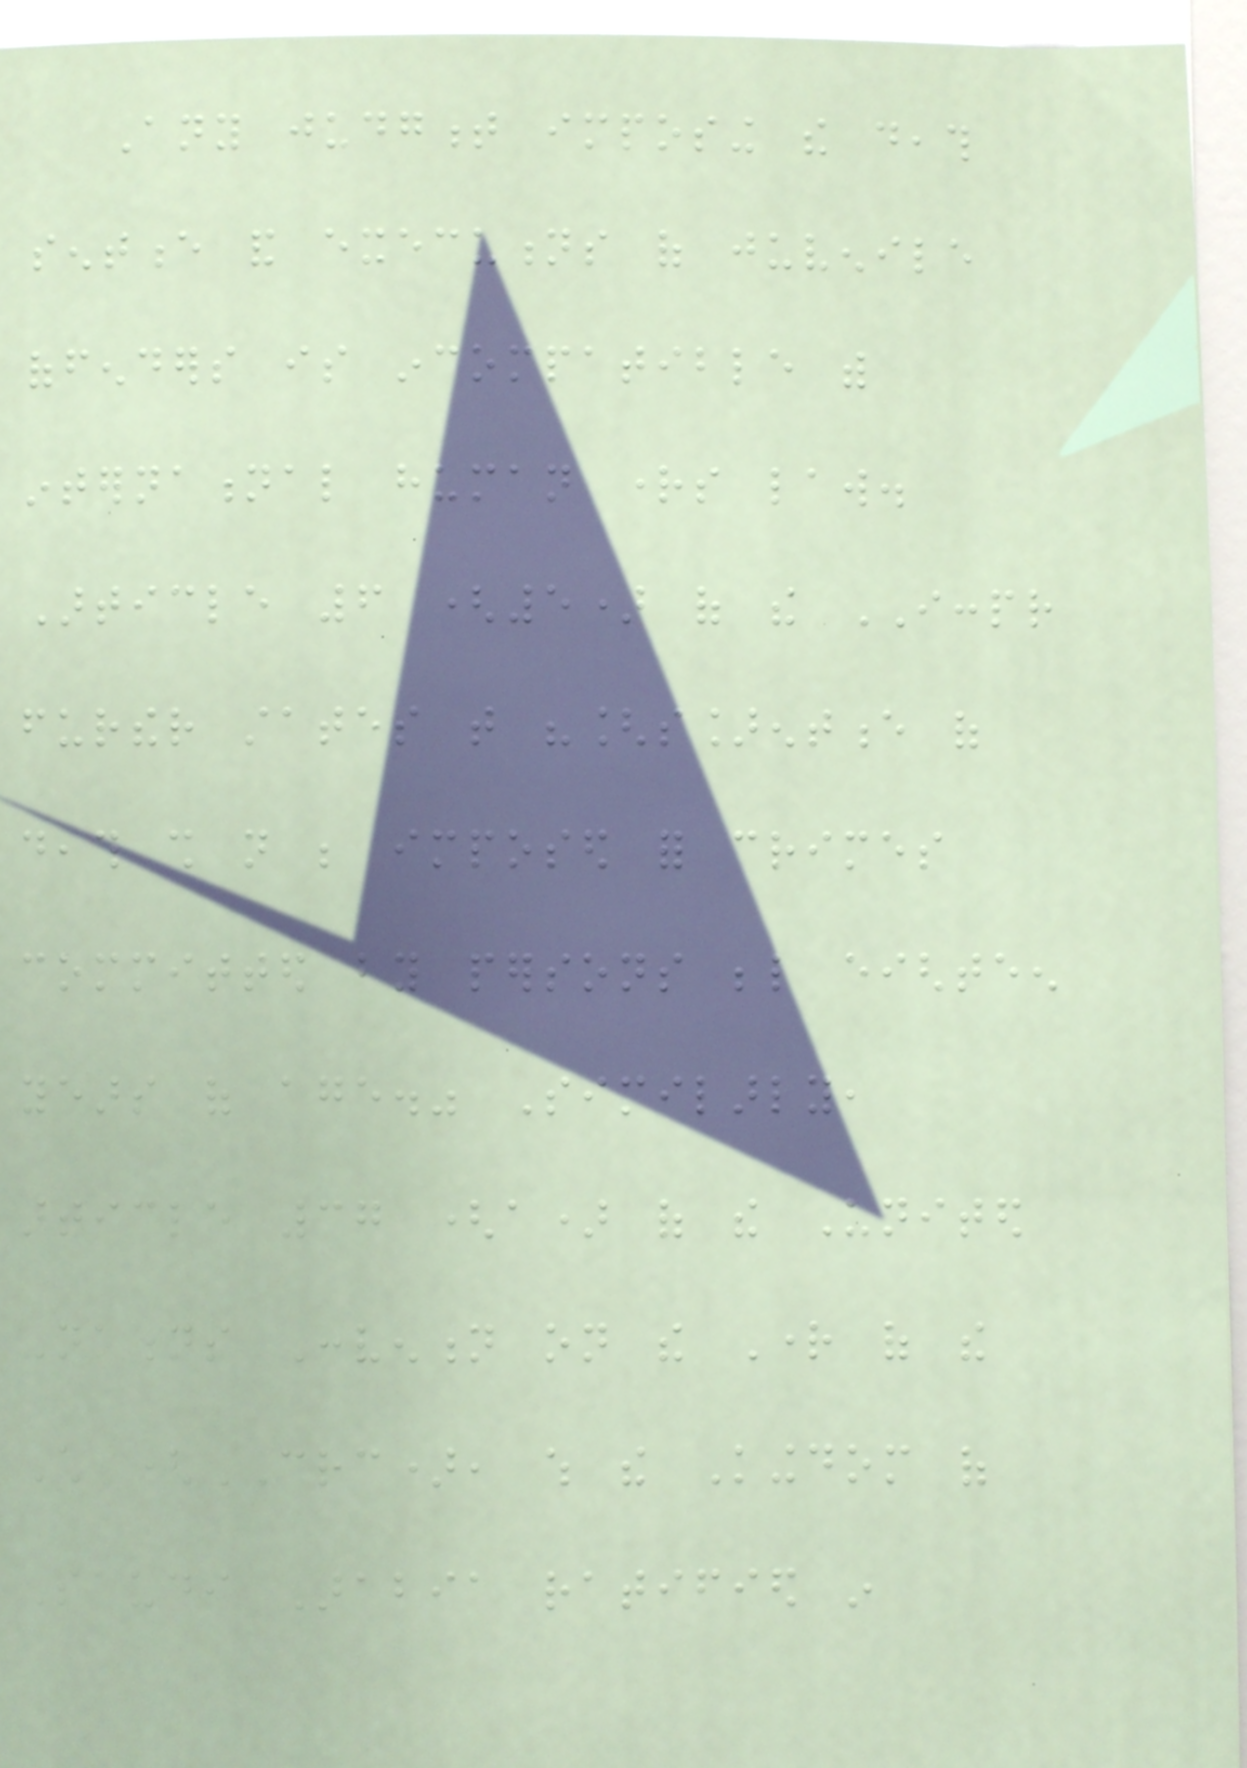Any judgment imposing the death
sentence and executions of juvenile
offenders is incompatible with
international human rights law.
Article 6 (5) of the ICCPR
further states that "[s]entence of
death shall not be imposed for crimes
committed by persons below eighteen
years of age." Similarly,
article 37 (a) of the United
Nations Convention on the Right of the
Child (CRC), which the Kingdom of
Saudi Arabia ratified in
